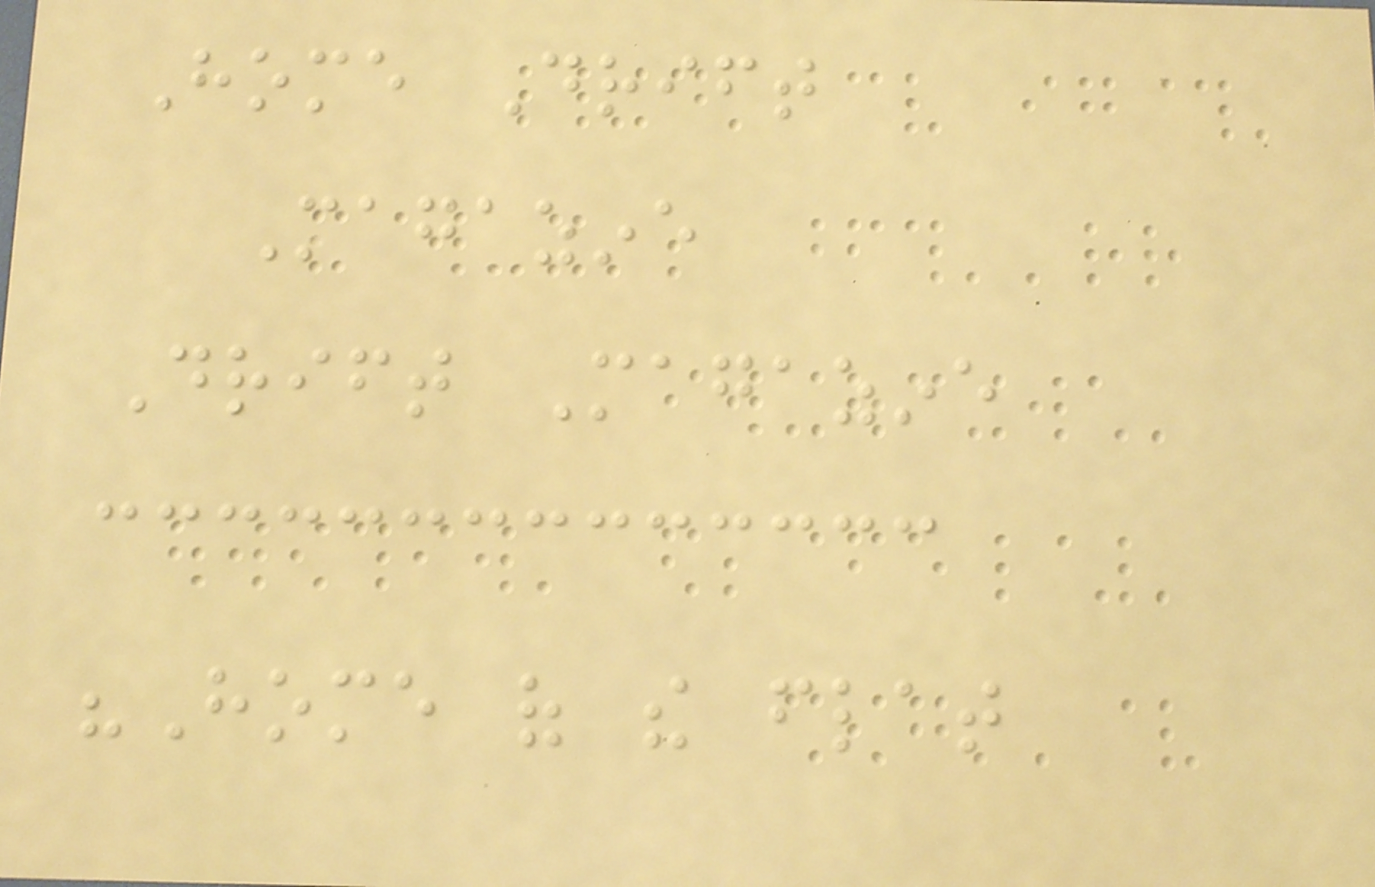Home Drift
Magazine
Drift Magazine
"Home of the flat
